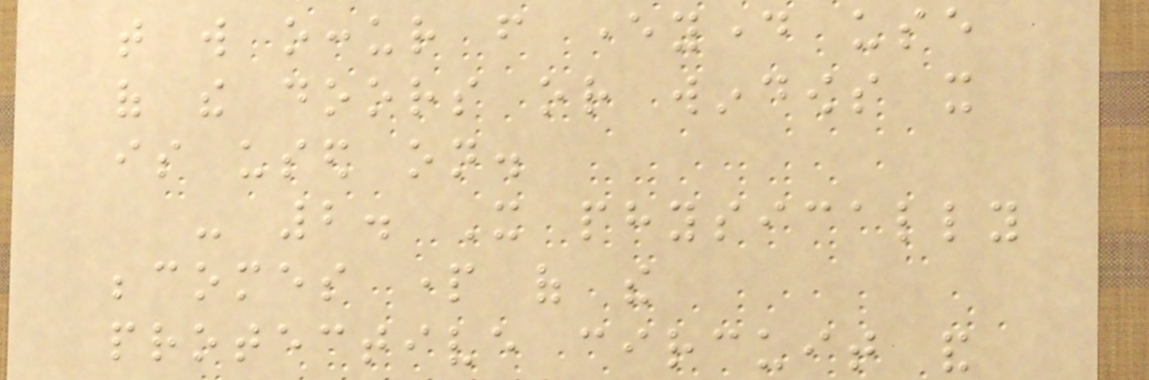that will occur from everyday use
of the doors or windows it
is used on.
- 2. It physically
becomes part of the
protective circuit and
